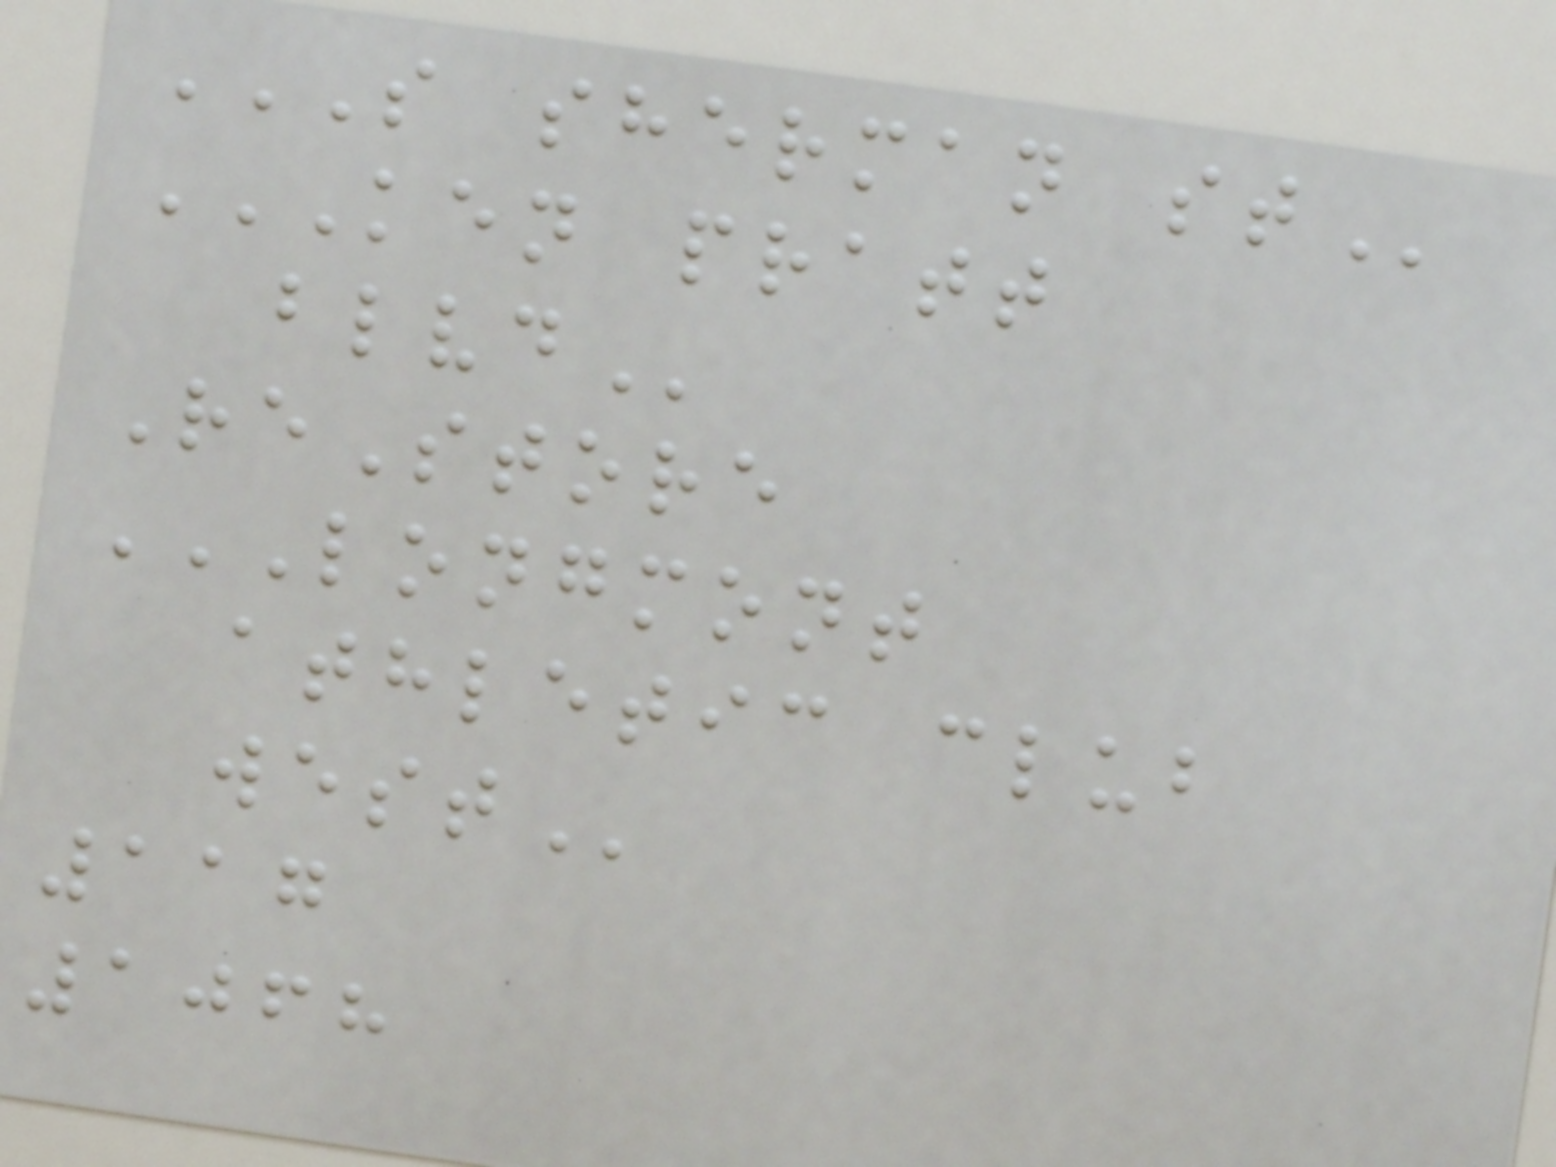S SHERMAN ST
KEN PRATT
BLVD
ReStore
LONGMONT
ATHLETIC CLUB
WEST
117
1068
